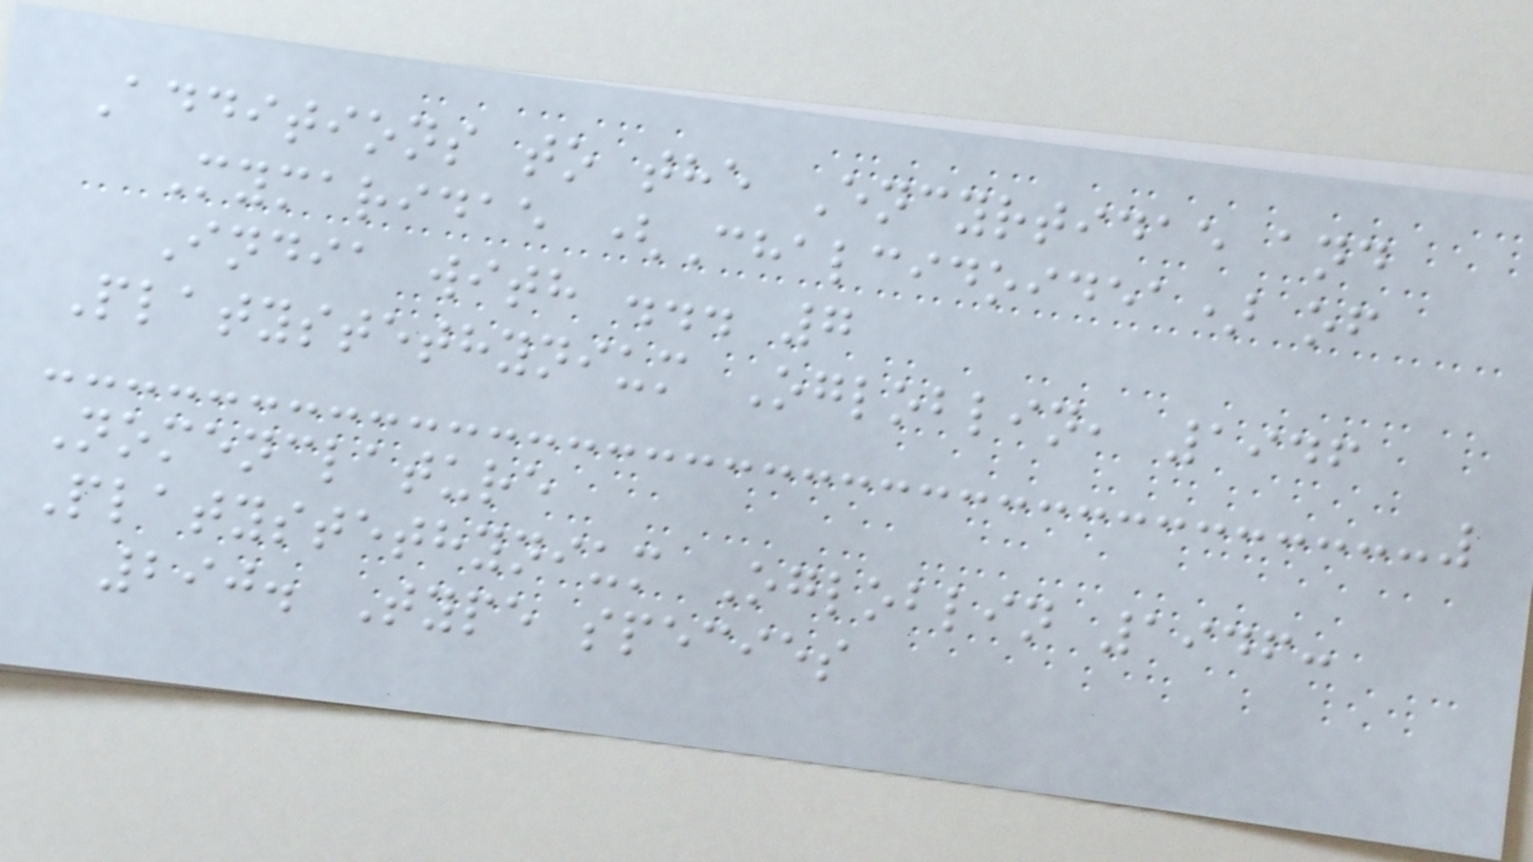Additions to the Encyrtidae and
Mymaridae (Chalcidoidea) of
India with ... 7
Platystethynium Ogloblin, 1946
Nomenclature
Platystethynium Ogloblin 1946:
290. Type species
